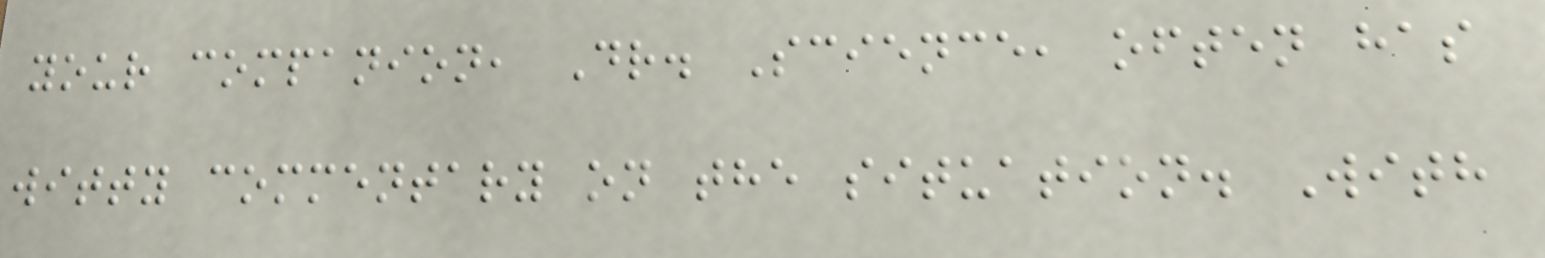your companion, Dr. Science, often has
witty commentary on the situation. With
